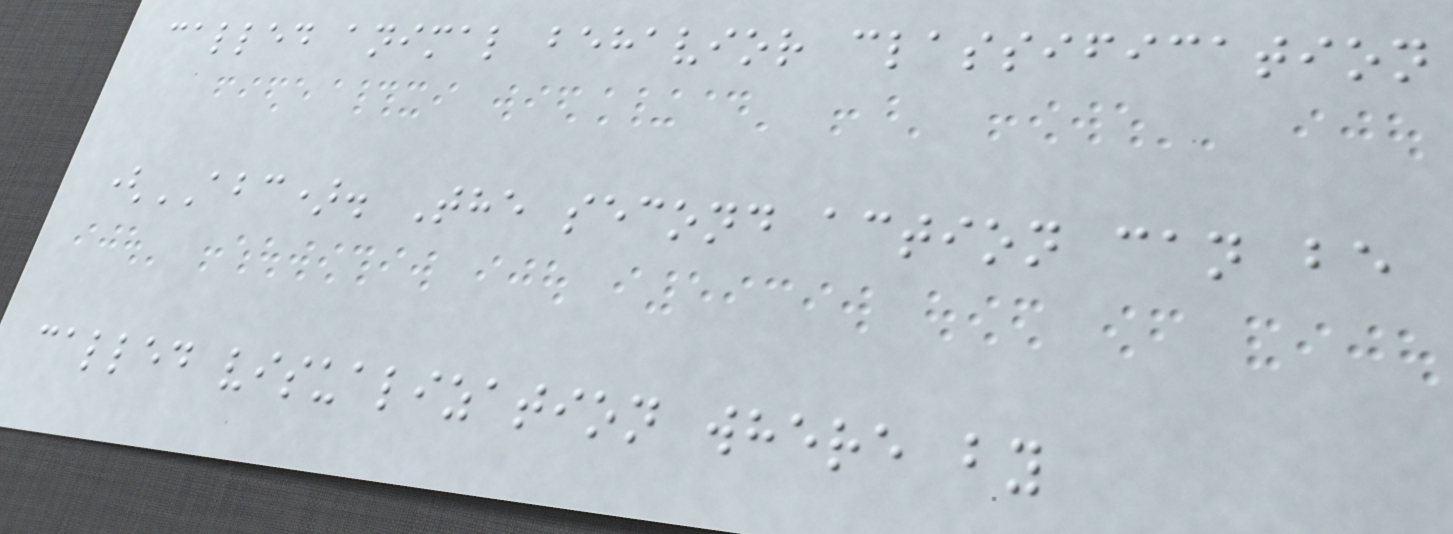called animal behavior classification
(ABC). The second action can be
called visualization where by
